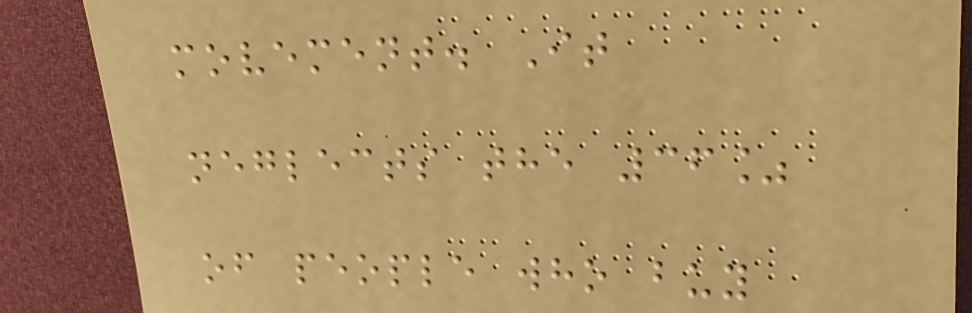movement. It
neglects the 36%
of people who buy
